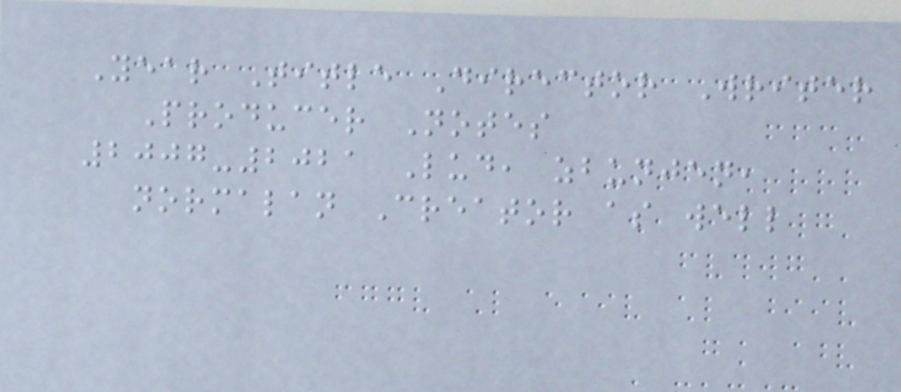Year Title Director Writer
Producer Notes
2007-2021 Lud, zbunjen,
normalan Creator as well
